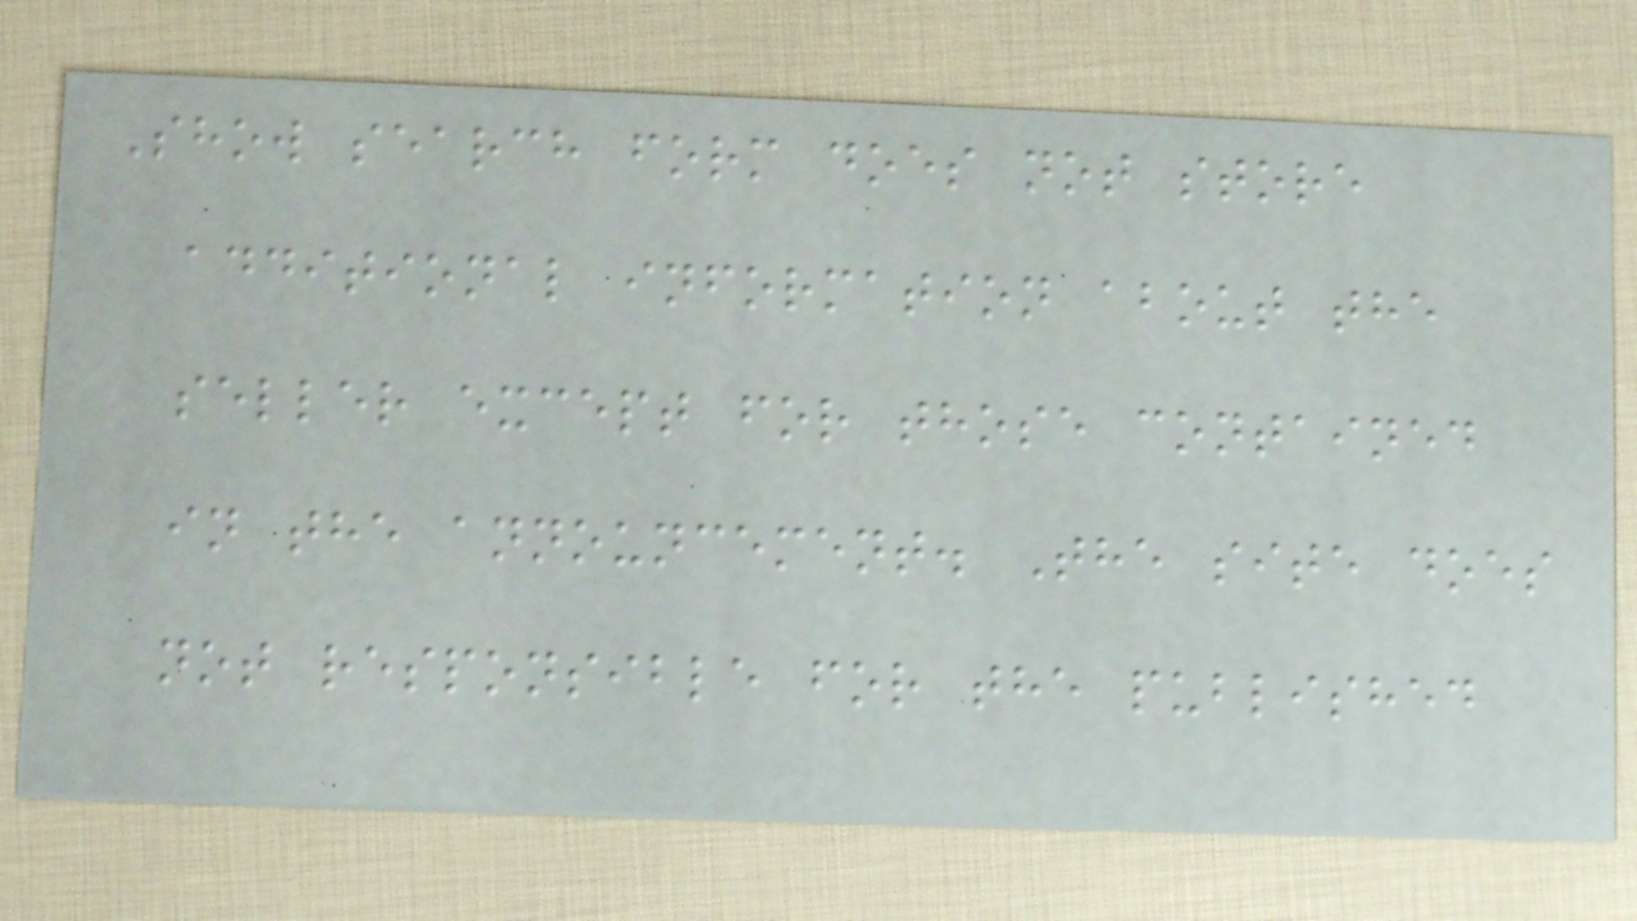Show search form does not store
additional information about the
seller except for those contained
in the announcement. The site does
not responsible for the published
